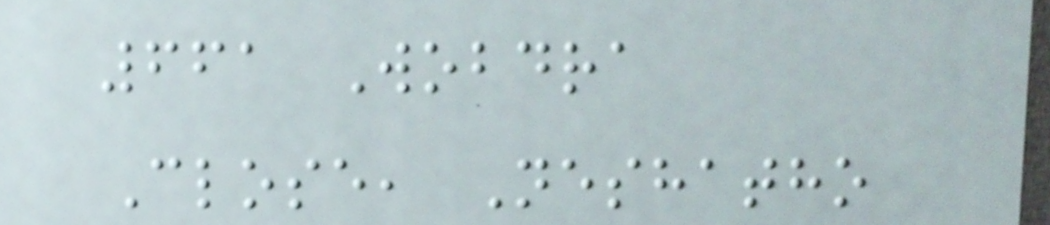661 Wobdra
Close, Neshatho
